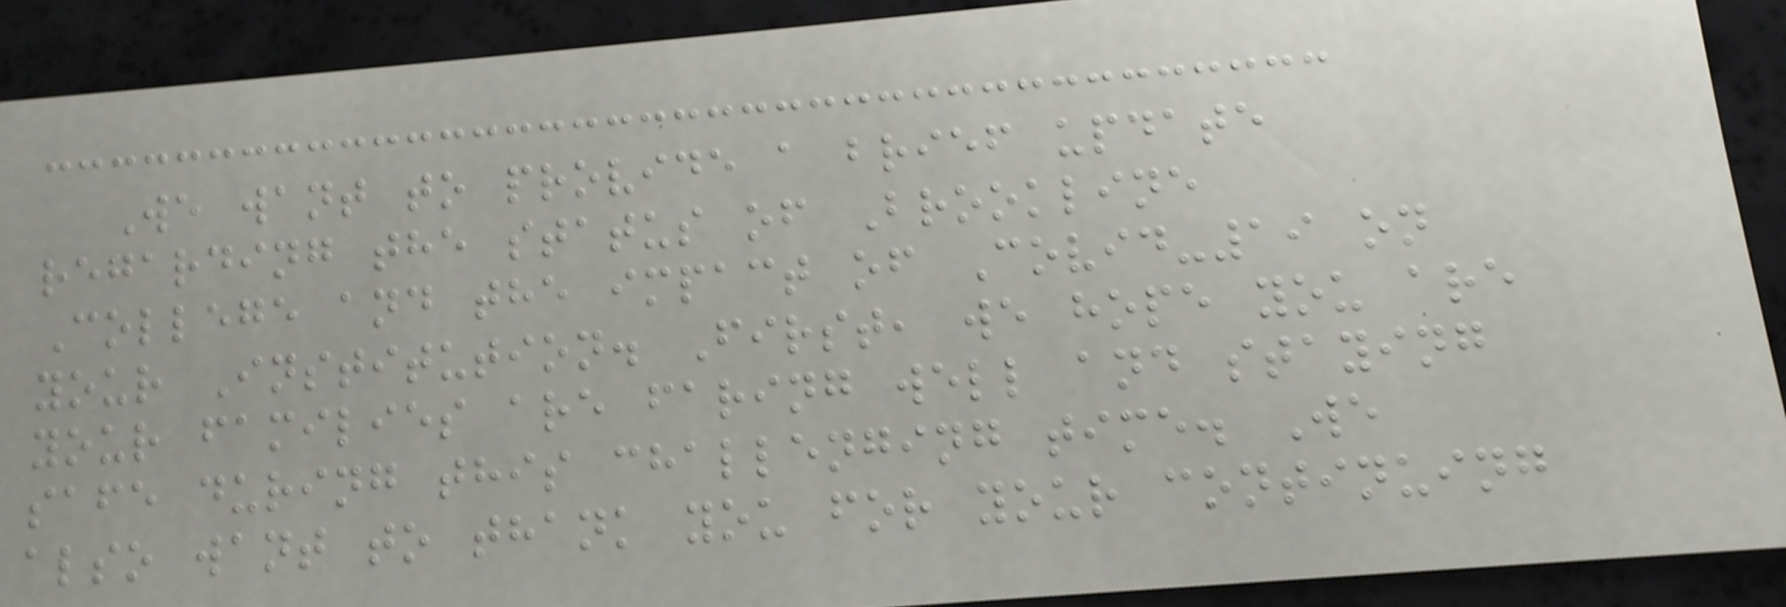We want to provide a brief update
regarding the status of Brookline
College and the impact of Covid-19 on
your Institution. First, we hope you are
your families are faring well and staying
safe during this challenging time. We
also want to thank you for your continuing
